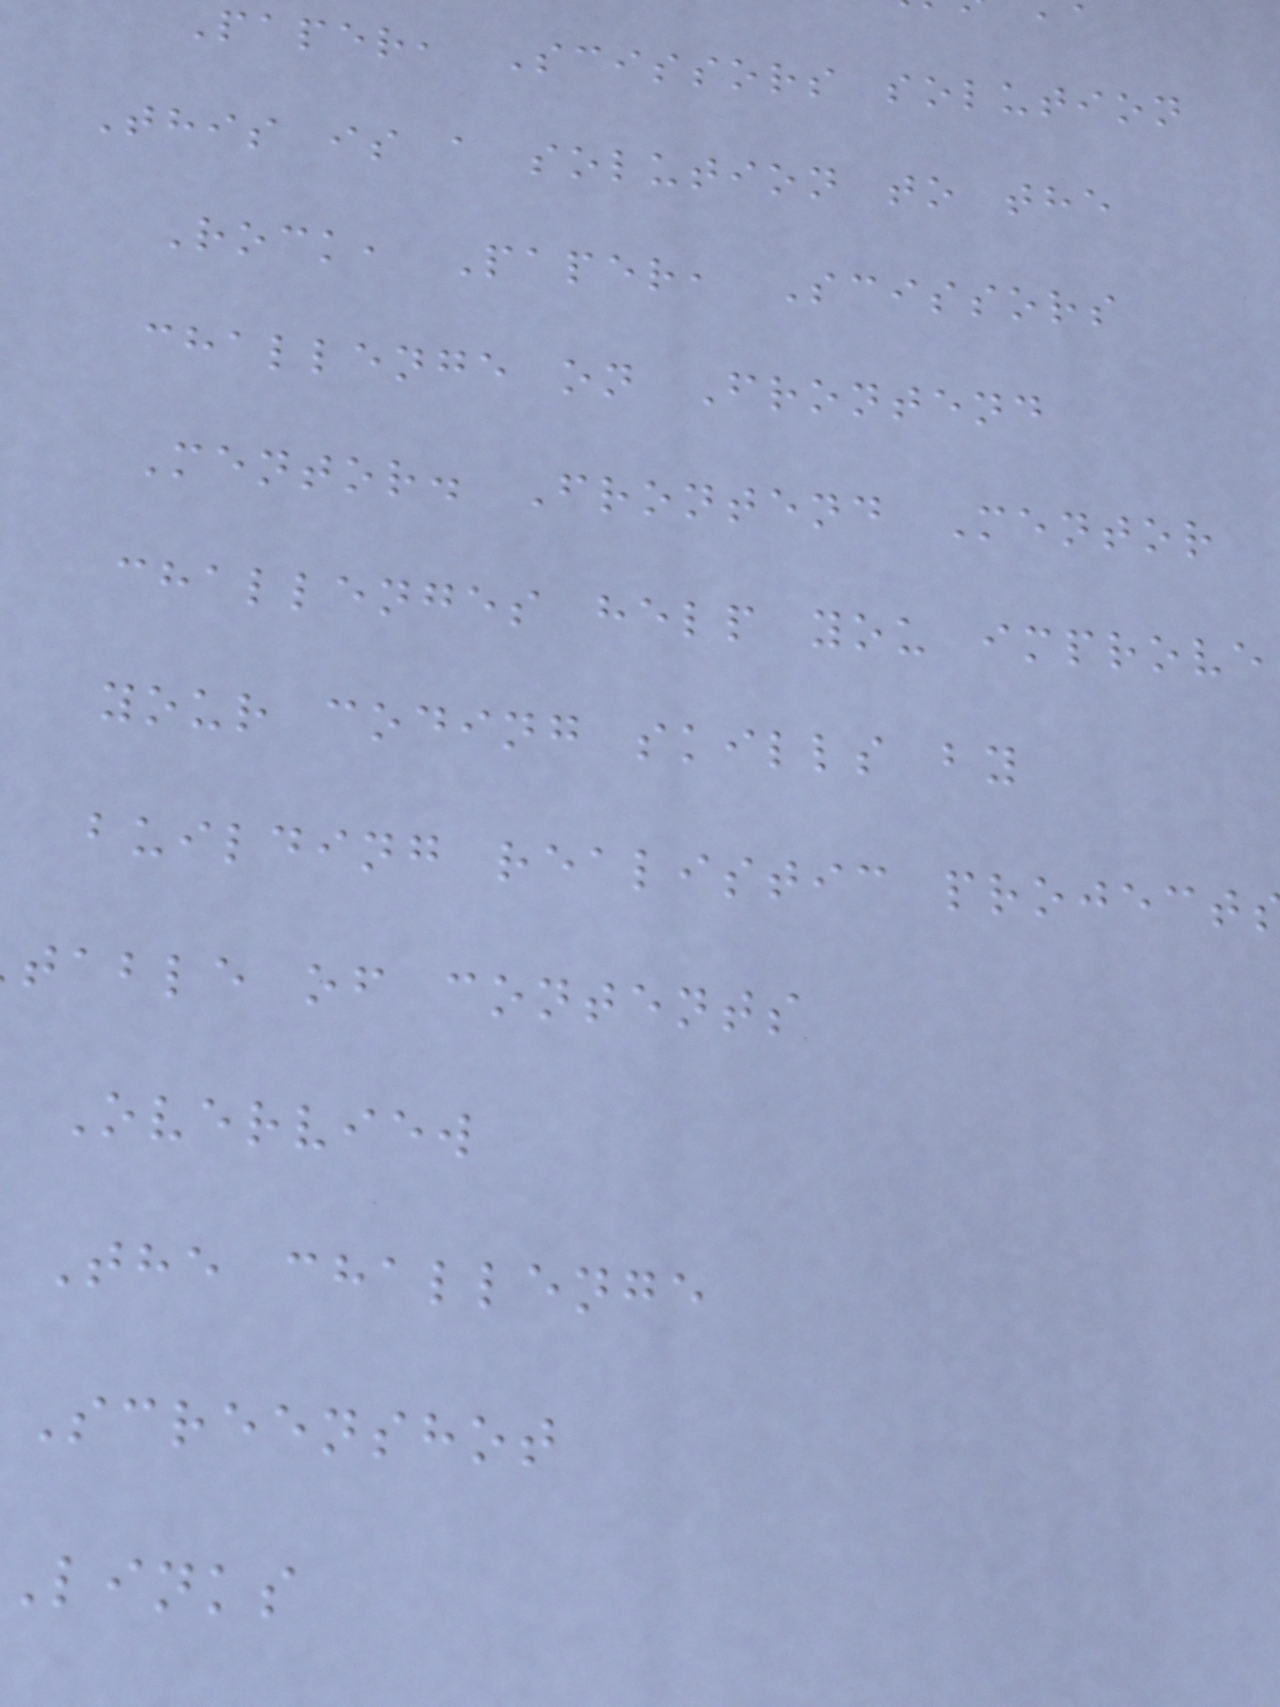Paper, Scissors solution
This is a solution to the
Rock, Paper, Scissors
challenge on Frontend
Mentor. Frontend Mentor
challenges help you improve
your coding skills by
building realistic project
table of contents
Overview
The challenge
Screenshot
links
